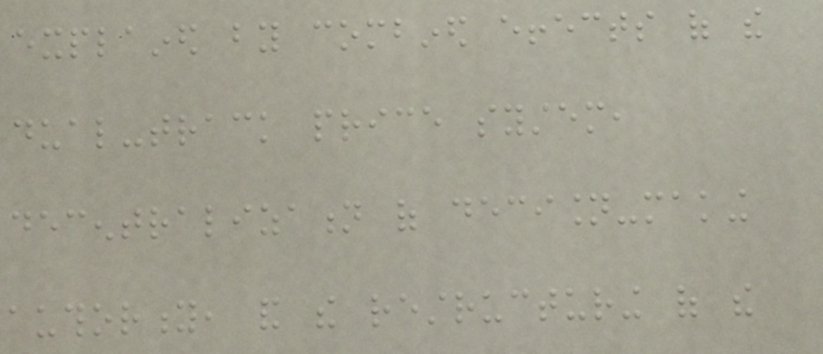explained by combined effects of the
dual-track price system,
decentralization of decision-making
authority, and the restructuring of the
